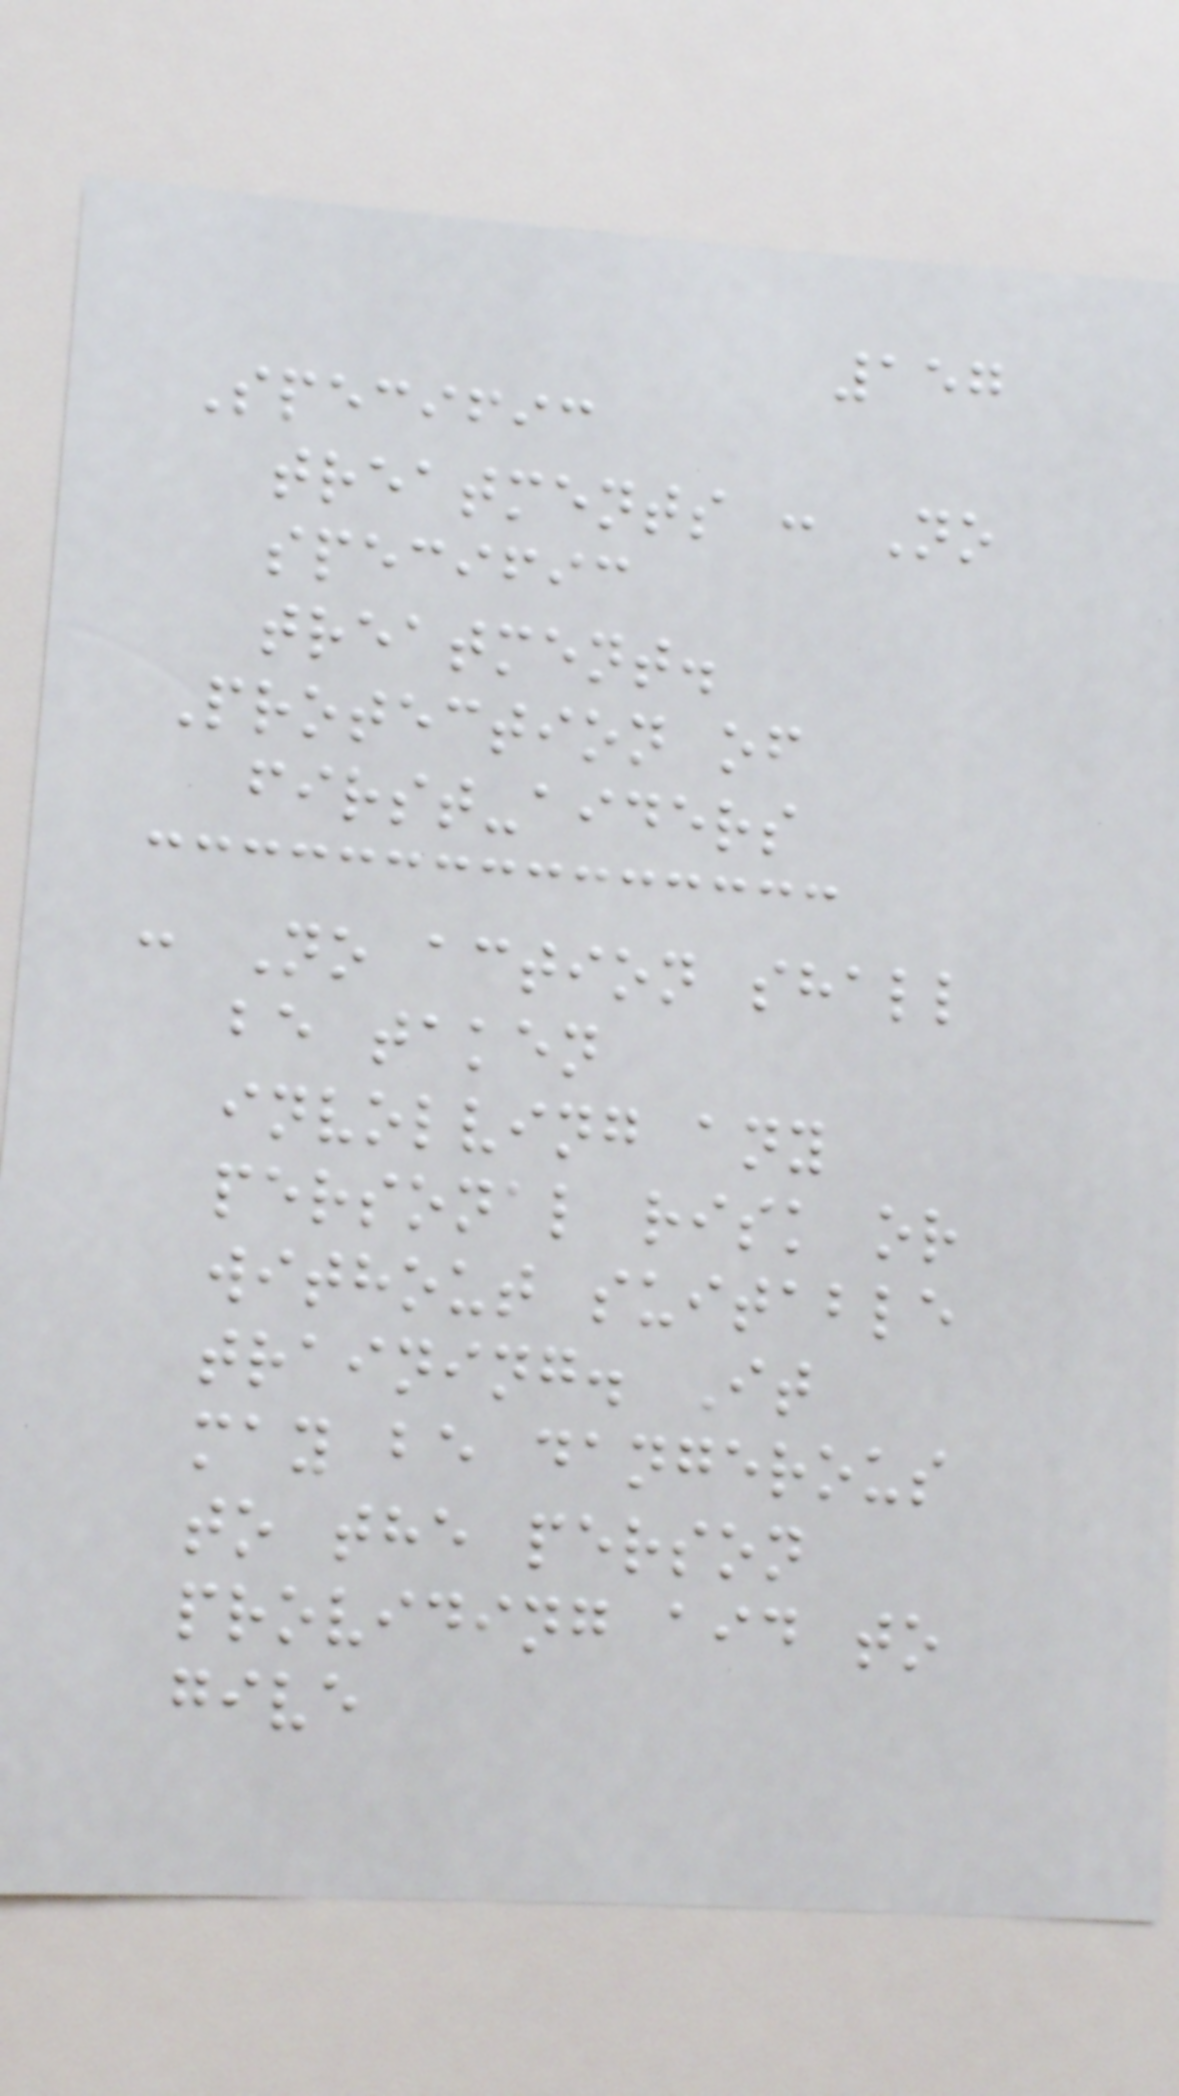157
Specific
treatments : No
specific
treatment.
Protection of
first-aiders
: No action shall
be taken
involving any
personal risk or
without suitable
training. It
may be dangerous
to the person
providing aid to
give
